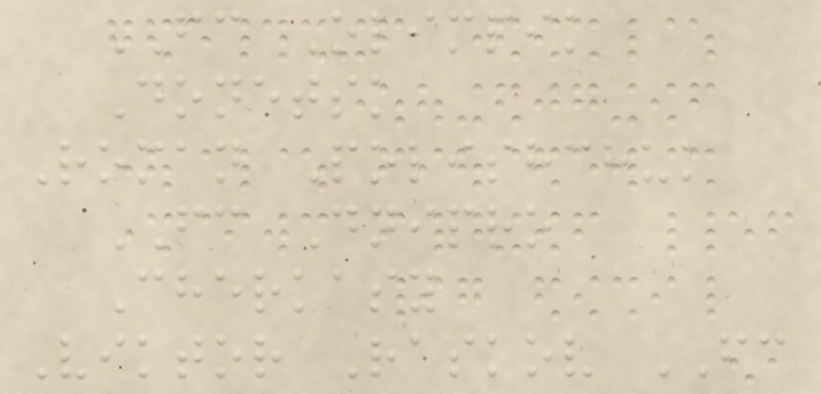FC Olimpik
Donetsk
Roman Polishchuk
FC Dnipro
Cherkasy
Viktor Raskov FC
